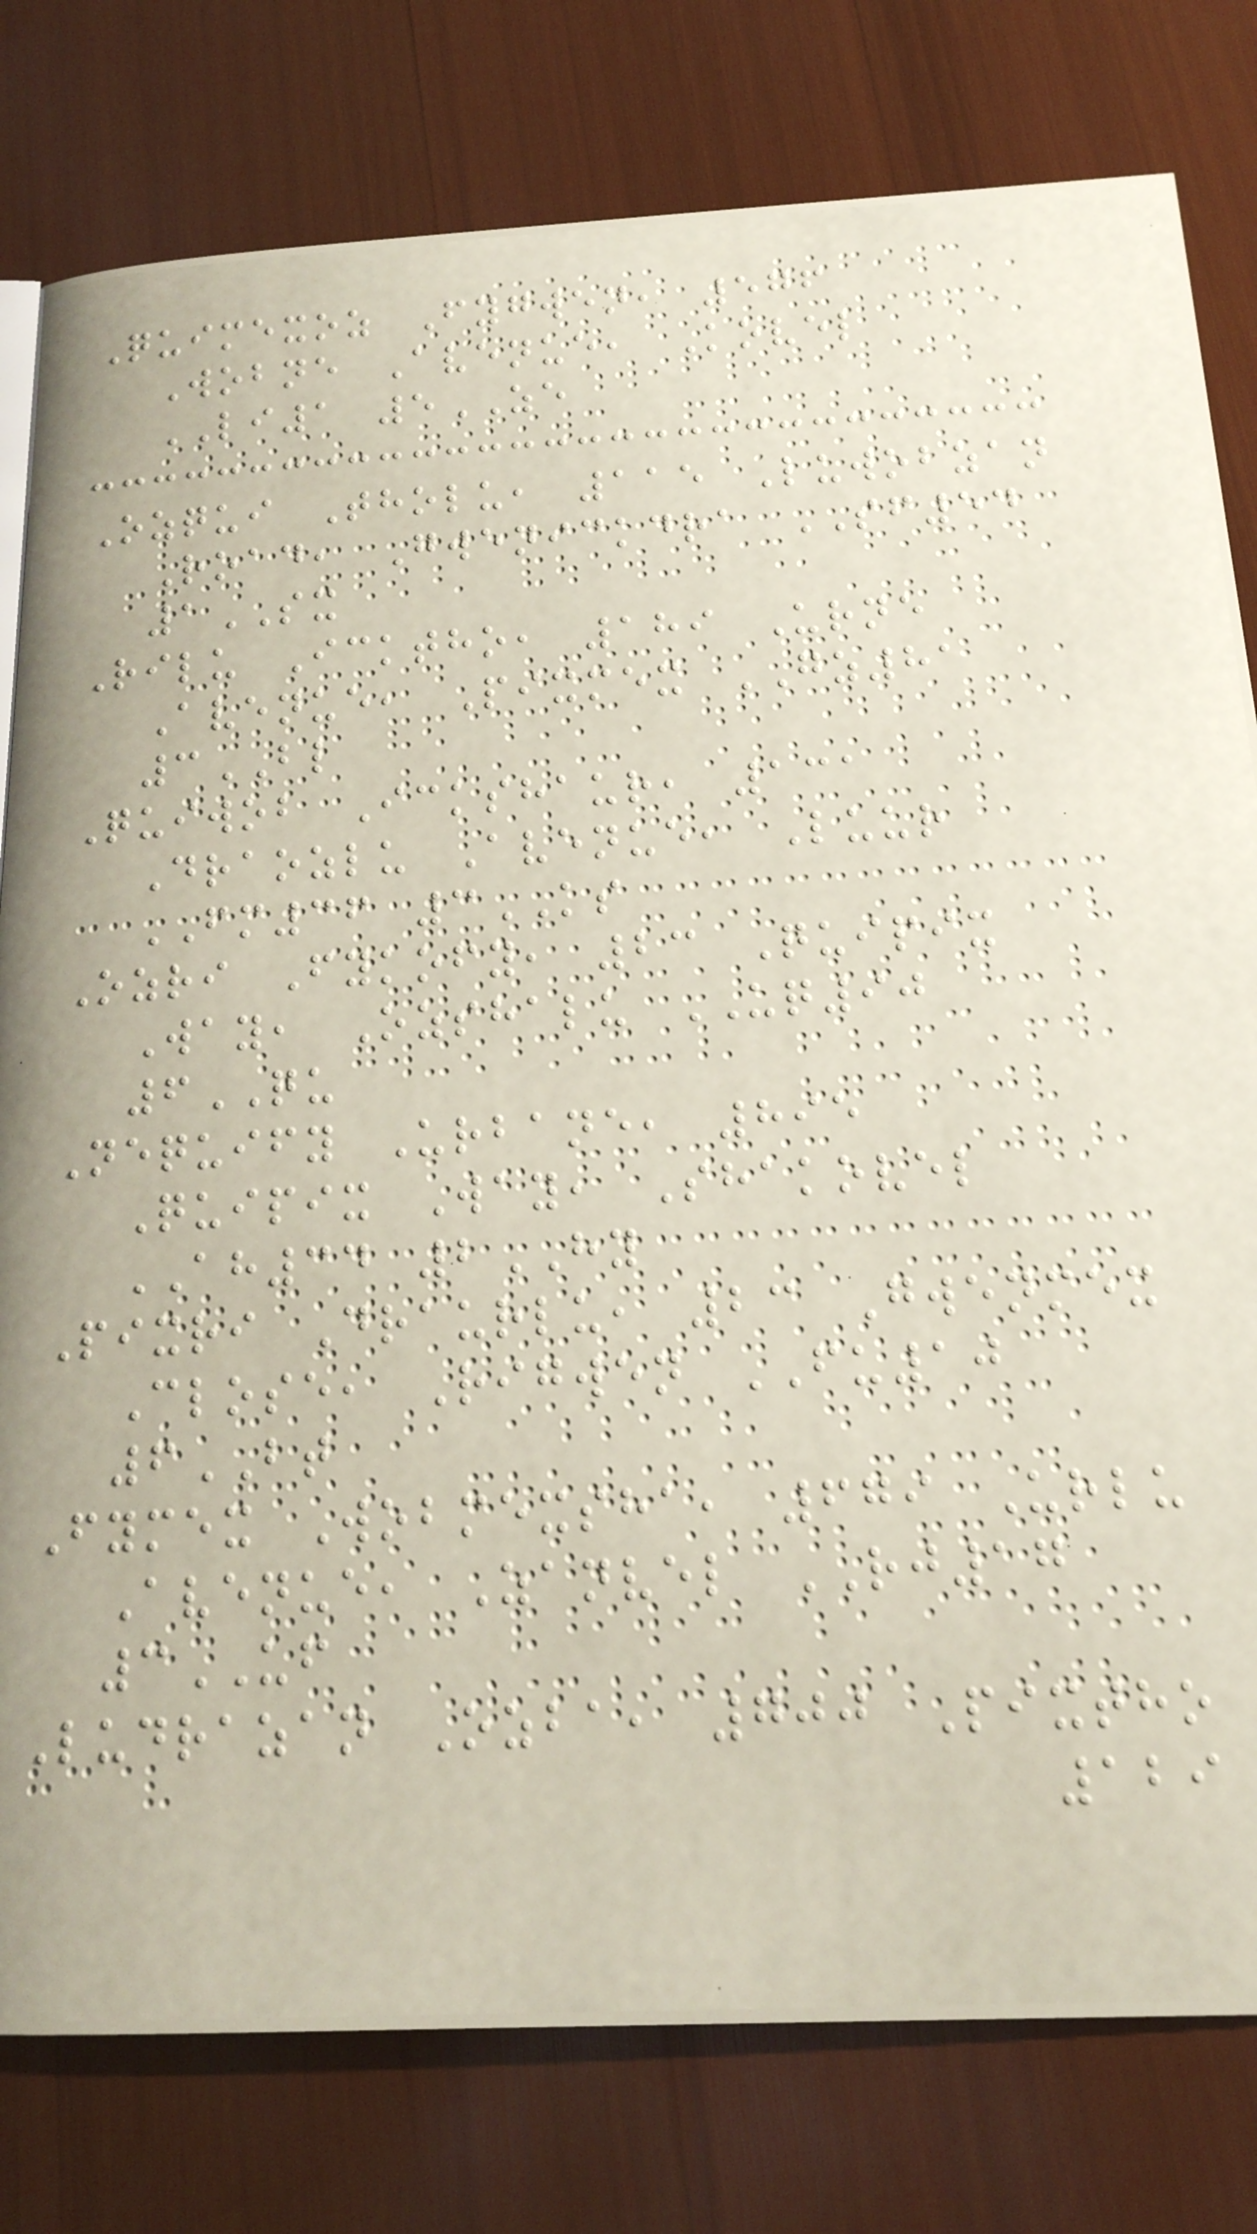Quimexoz Fygwen, 576
Wobne Avenue, Kovel
LI1 5ZE
Ozqui Tholu, 115 Luwobzan
Road, Gwenickdra SF54
1SX
Rilu Icktho, 189 Urne
Avenue, Pixmex GZ81
3BL
Quiwob Ickshaur, 131
Draozlu Avenue, Luur
FM36 3KS
Ozri Fykofy, 23 Quipix
Way, Ozshalu UQ90
6QU
Nequify Urbane, 895
Quipix Way, Shakovel
AH34 2HY
Pixri Draurlu, 23 Gwenmex
Close, Rigwen FU10
6BT
Fymex Wobmexsha, 679 Urlu
Avenue, Zanvel RJ17
3UF
Ludrazan Ozba, 700 Pixtho
129
